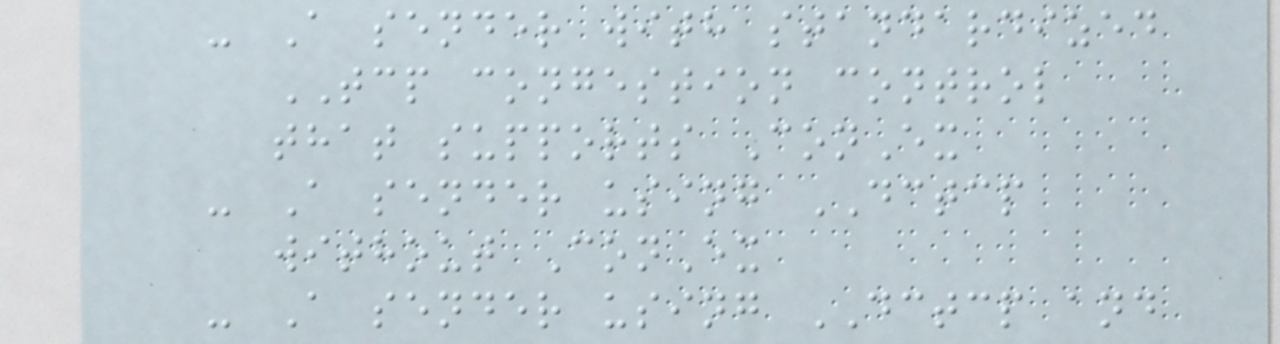- A sender with standardized
TCP congestion control
that supports ConEx
- A sender using DCTCP
without ConEx
- A sender using DCTCP and
